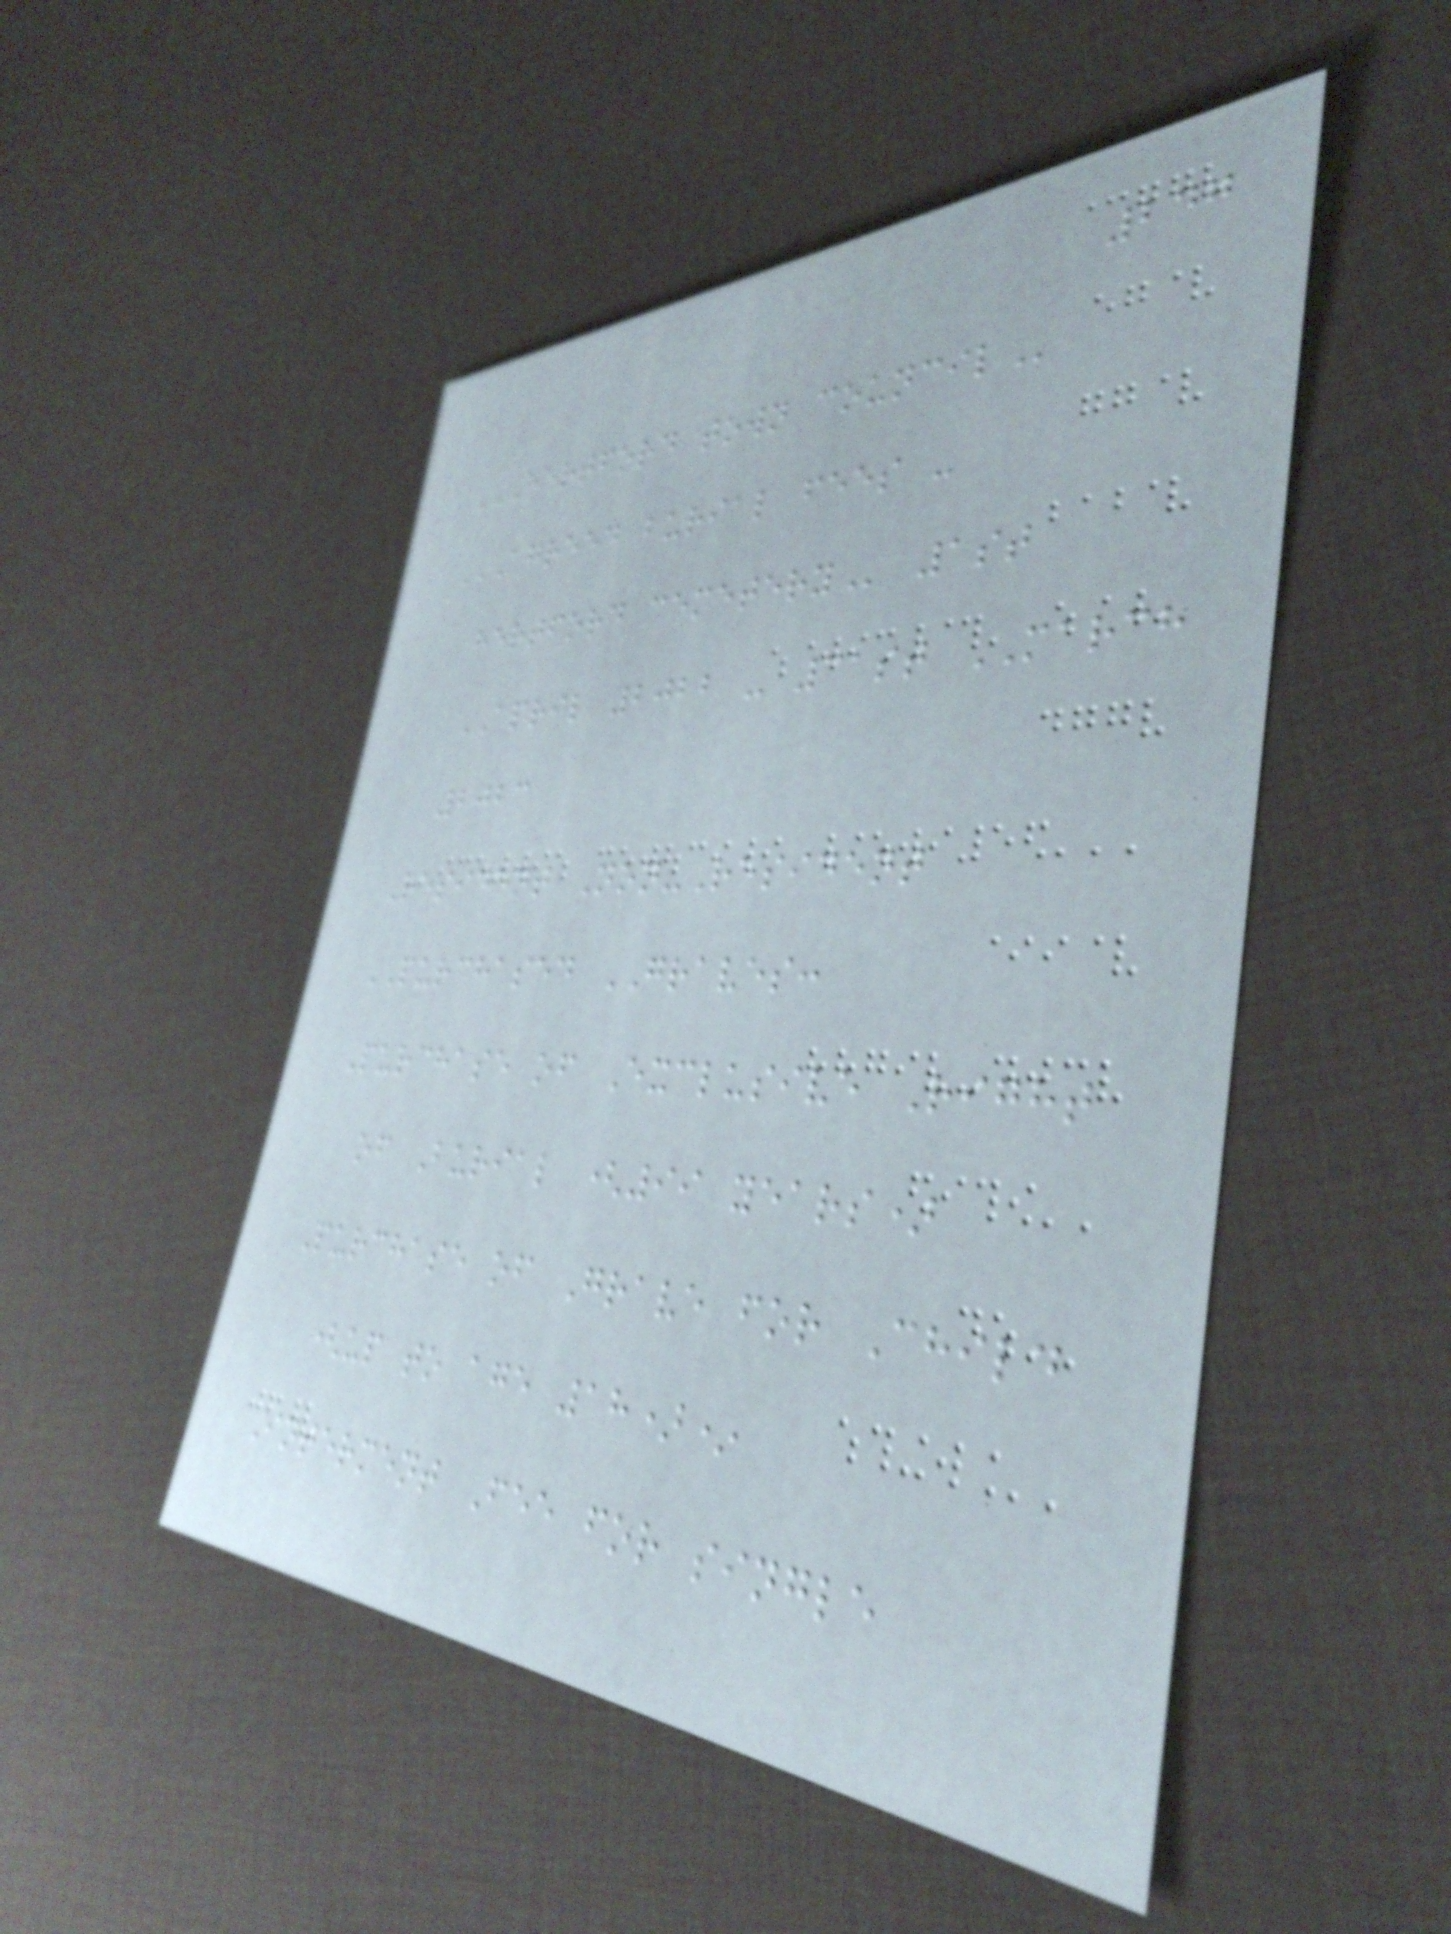247
HERTFORD TOWN COUNCIL
AGREED BURIAL FEES -
HERTFORD CEMETERY 1st
APRIL 2022 - 31st MARCH
2023
Resident Non-Resident
PURCHASED GRAVES:
Purchase of Exclusive Right
of Burial (99 years)
Purchase of Grave for Child
(up to age 18)*
Interment Fee for single
